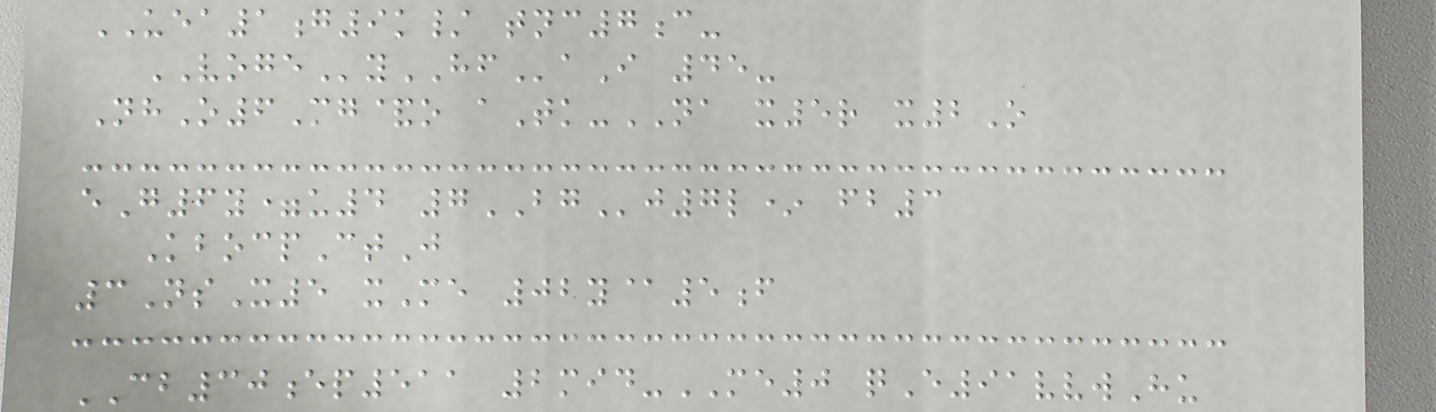UEA1g9k/ tnc7c-
VOGEyHFaI 45-
NhO6Mg&o aTk-NA x5r x2O
eG6y=u4 7BGj7l* fb3
KbocpCtJ
3NsX5 xMe 02y@5f
CB30ep511 2mid-ME0 qE91vvwHu
